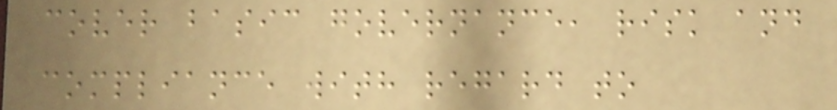cover basic governance, risk and
compliance with regard to
